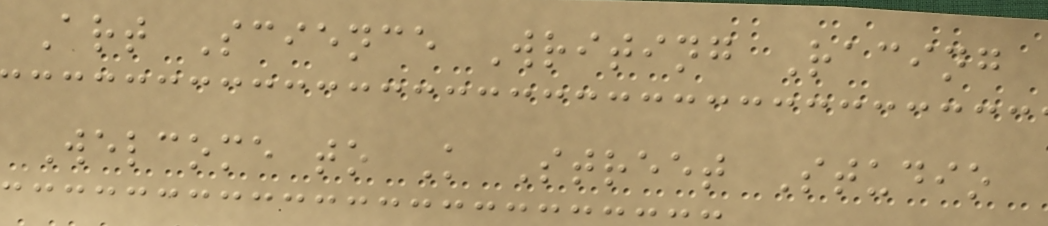Art Science Writing Racing
Welcome to K Street Studio
